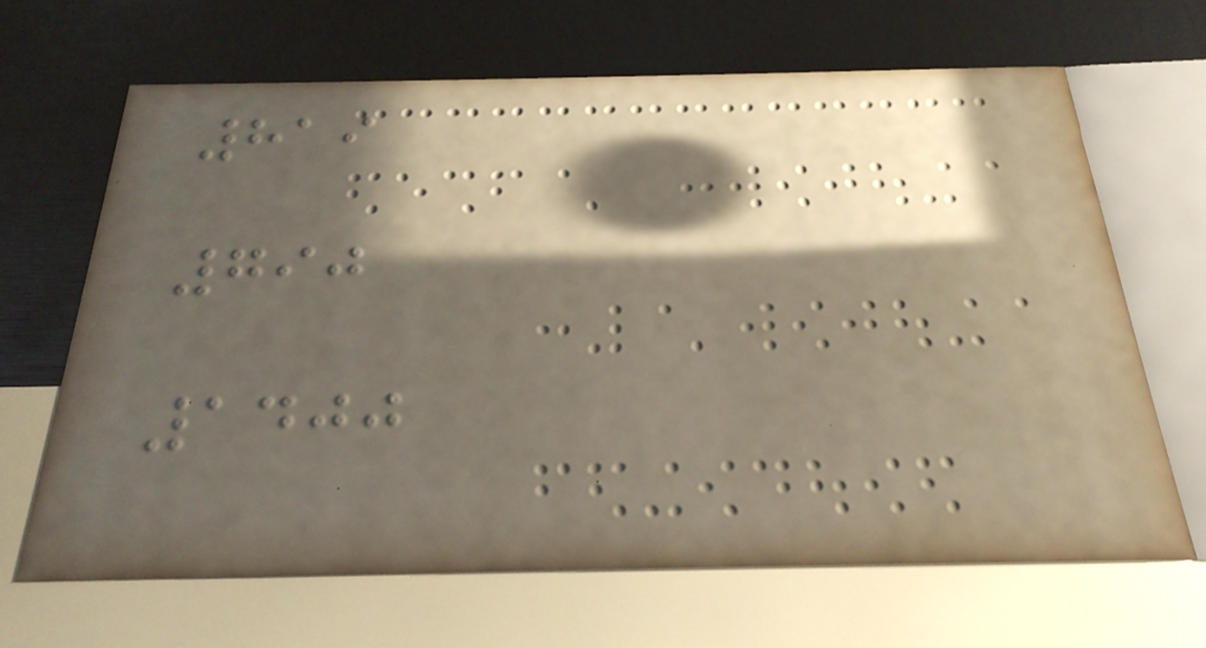819
790
1400
